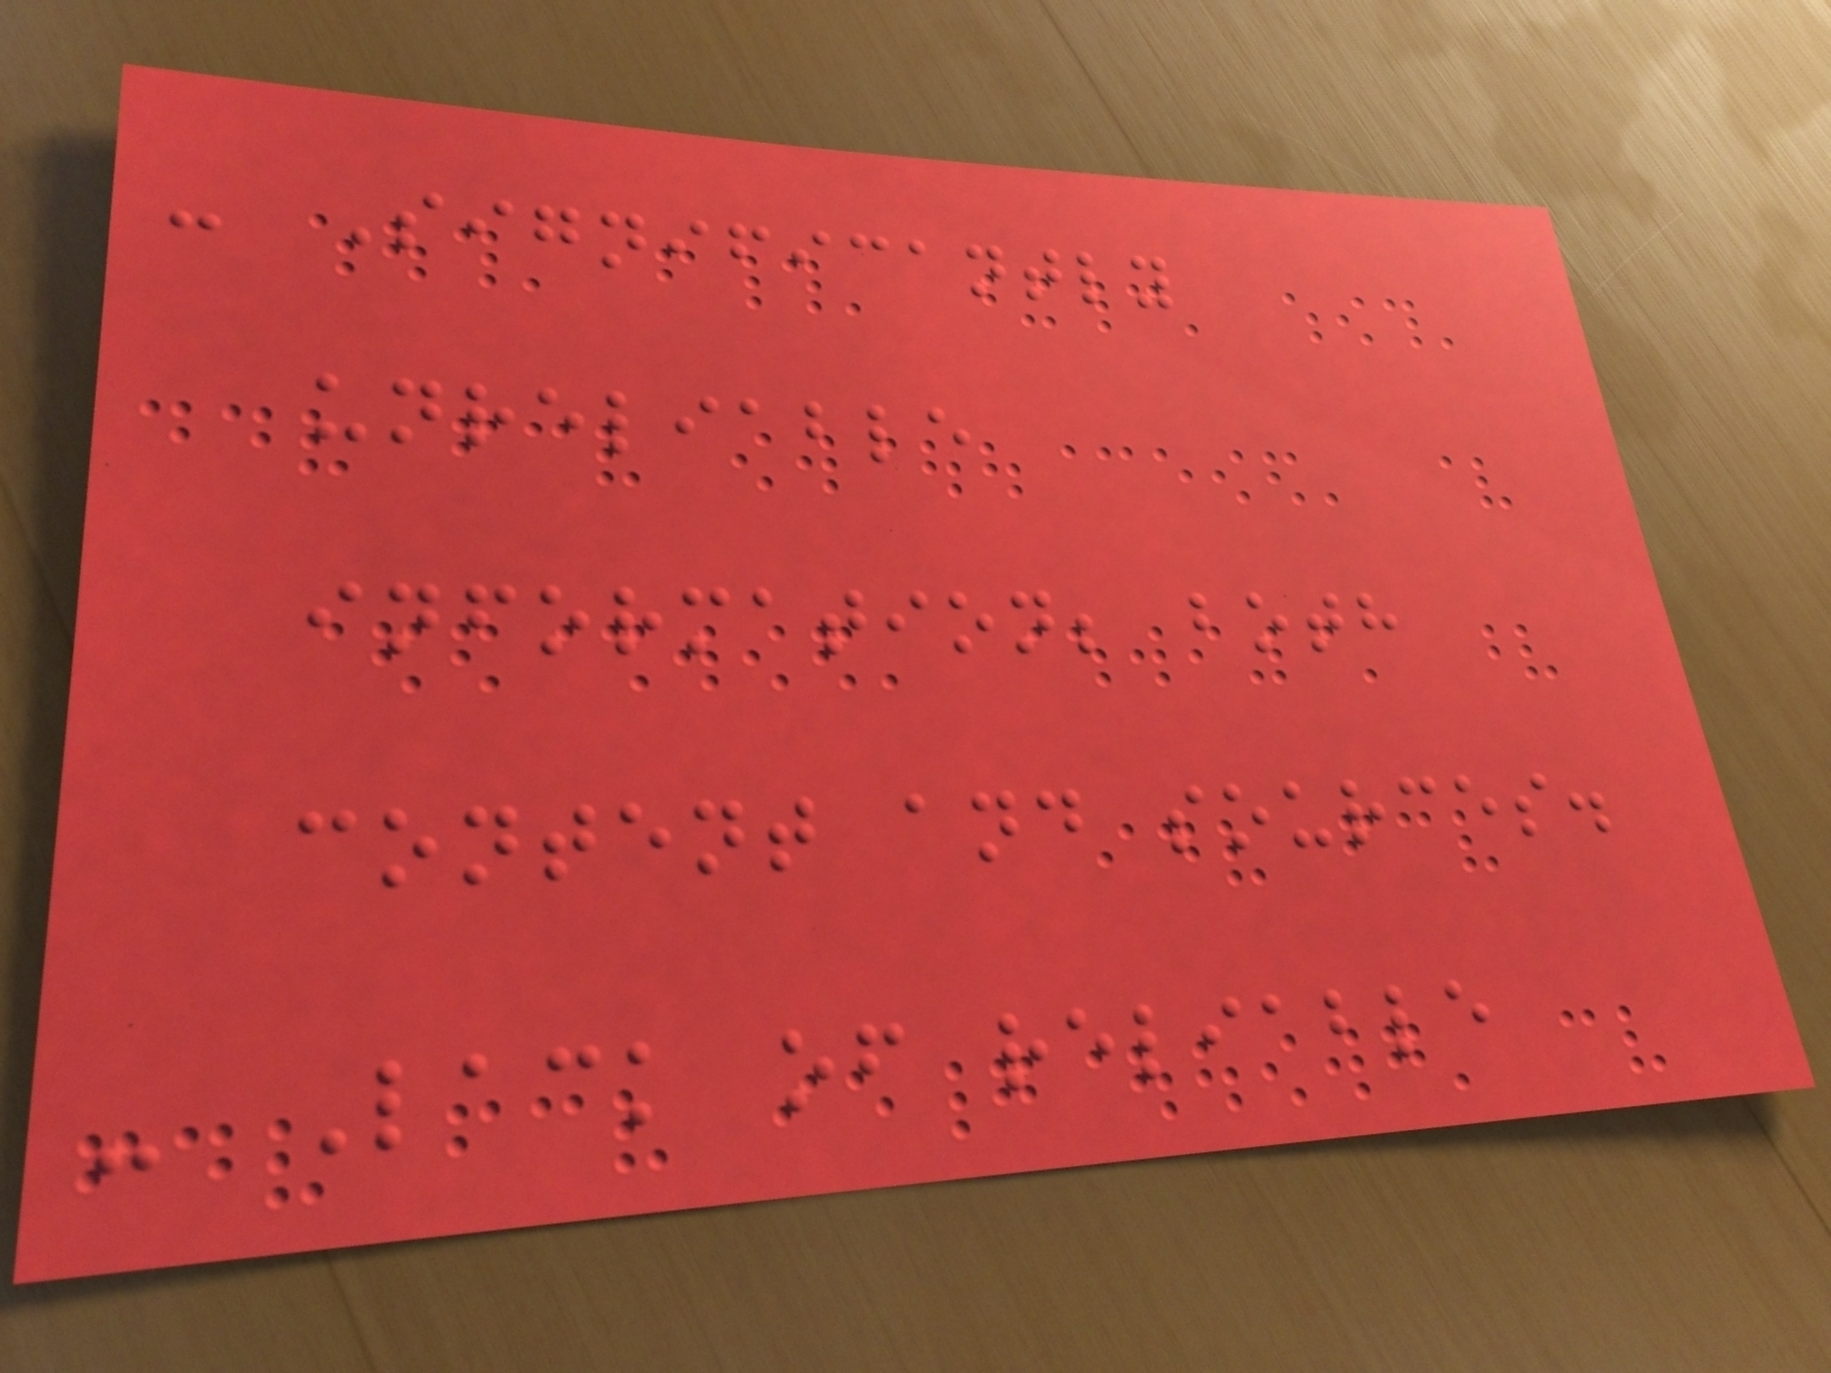- Significantly
unreliable
information; both
content and sources.
- Lack of reliable
